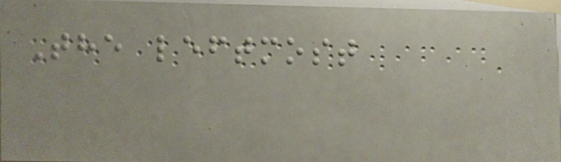The leftmost
